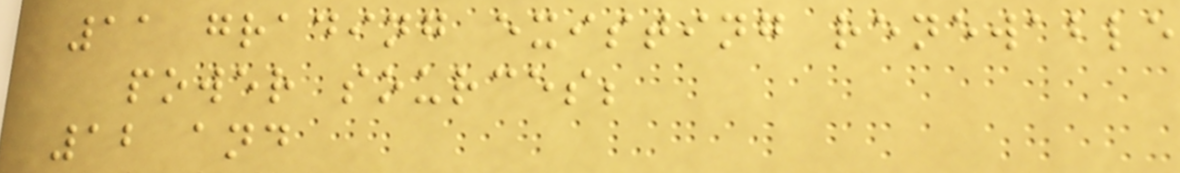11 grading existing renewable
power sources;
12 and
